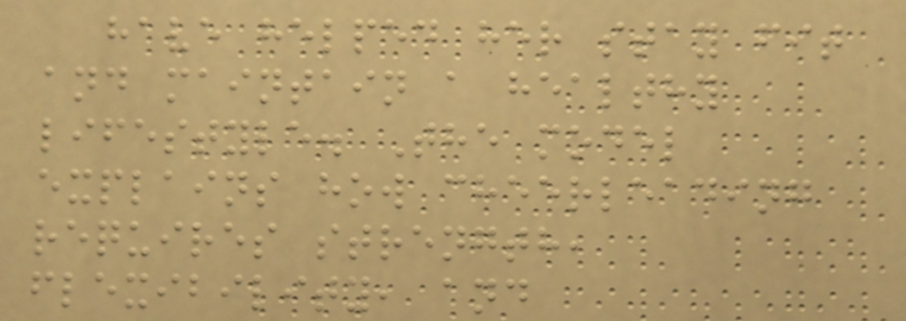have helped her stay fit
and maintain a healthy
lifestyle. The model
explains how cheerleading
requires strength,
flexibility, and
